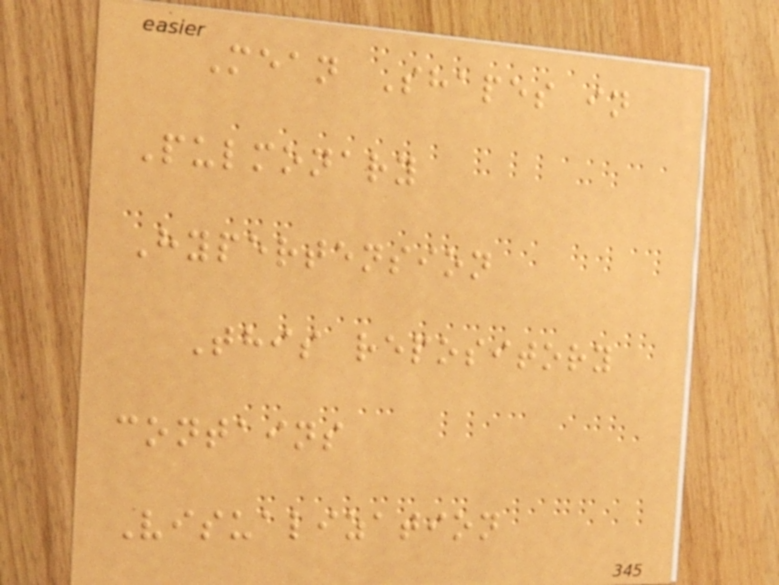Mean Shapes in
Pulmonary
Hypertension
This repository
contains
Visualization
